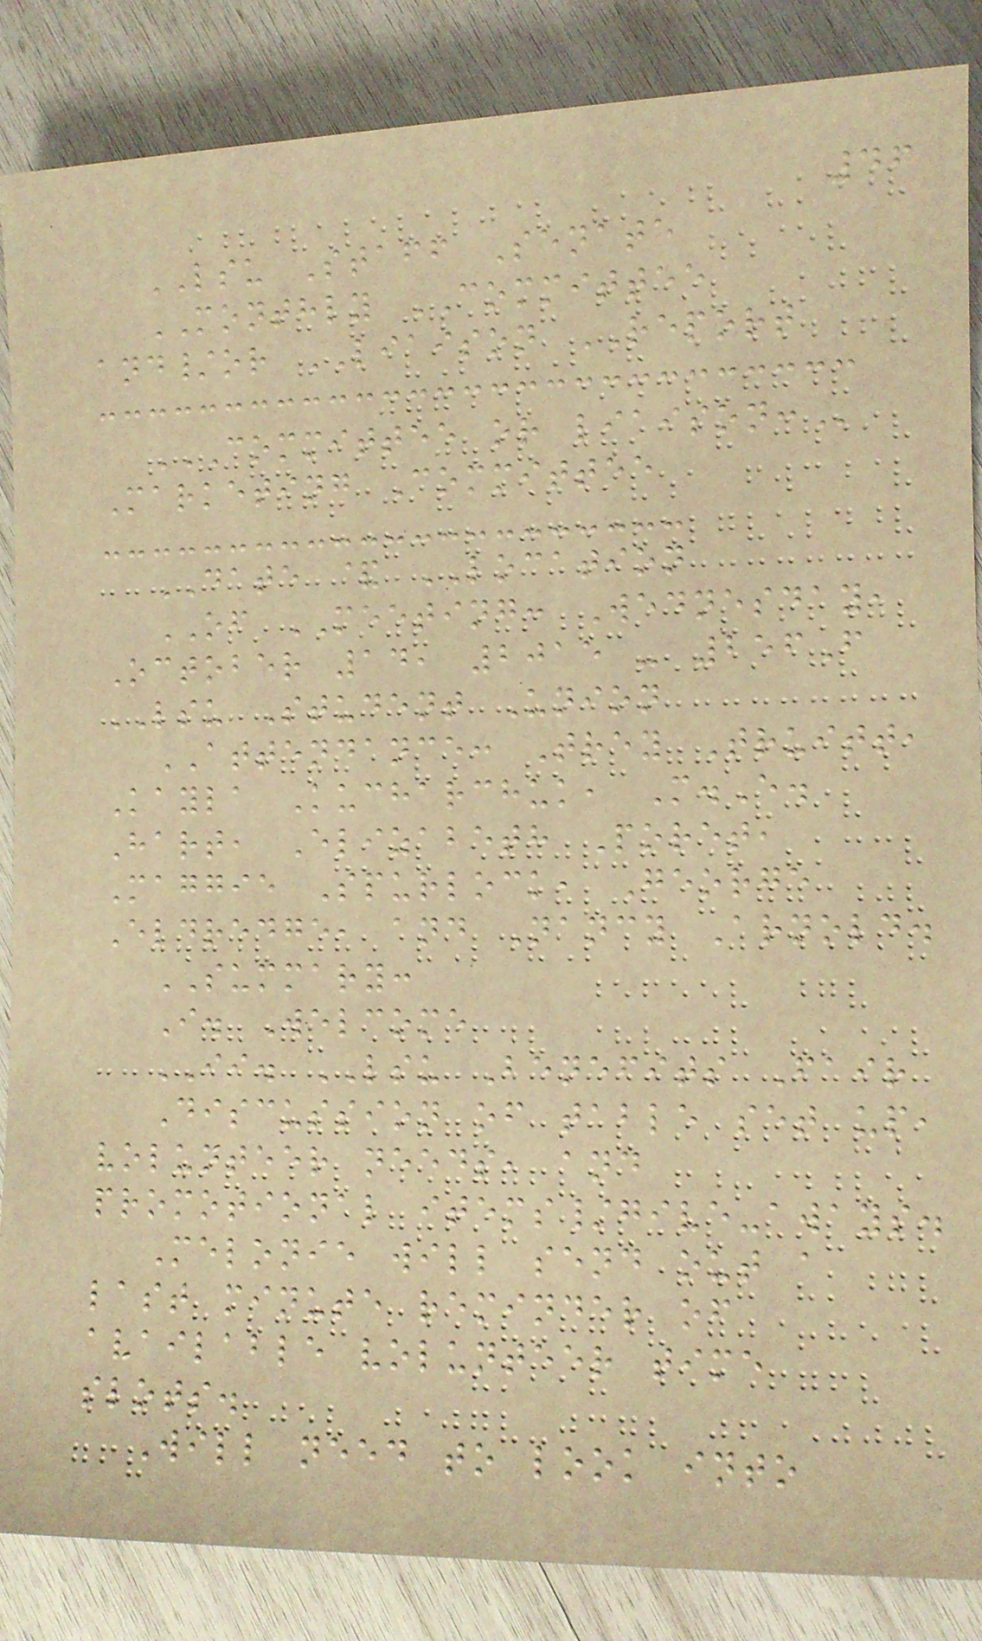46
LSU Staff Senate
MONTHLY COMMITTEE
and/or LIAISON REPORT
COMMITTEE OR LIAISON:
Marketing Committee
DATE & LOCATION
OF MEETING: Wednesday,
October 14, 2015 - 256F
LSU Student Union
ATTENDANCE: Trey Truitt,
Kayla Kucharchuk, M.E.
Hart, Elizabeth Poret,
Maggie Spurlock, George
Eldredge, and Nancy Arnold.
SUMMARY:
I. Welcome
II. LSU Benefits Fair
Discussion of table set up,
volunteer needs, and
promotional items/give-aways.
Melonie will send out a
last minute reminder of
available volunteer time
slots.
Will need to look into
